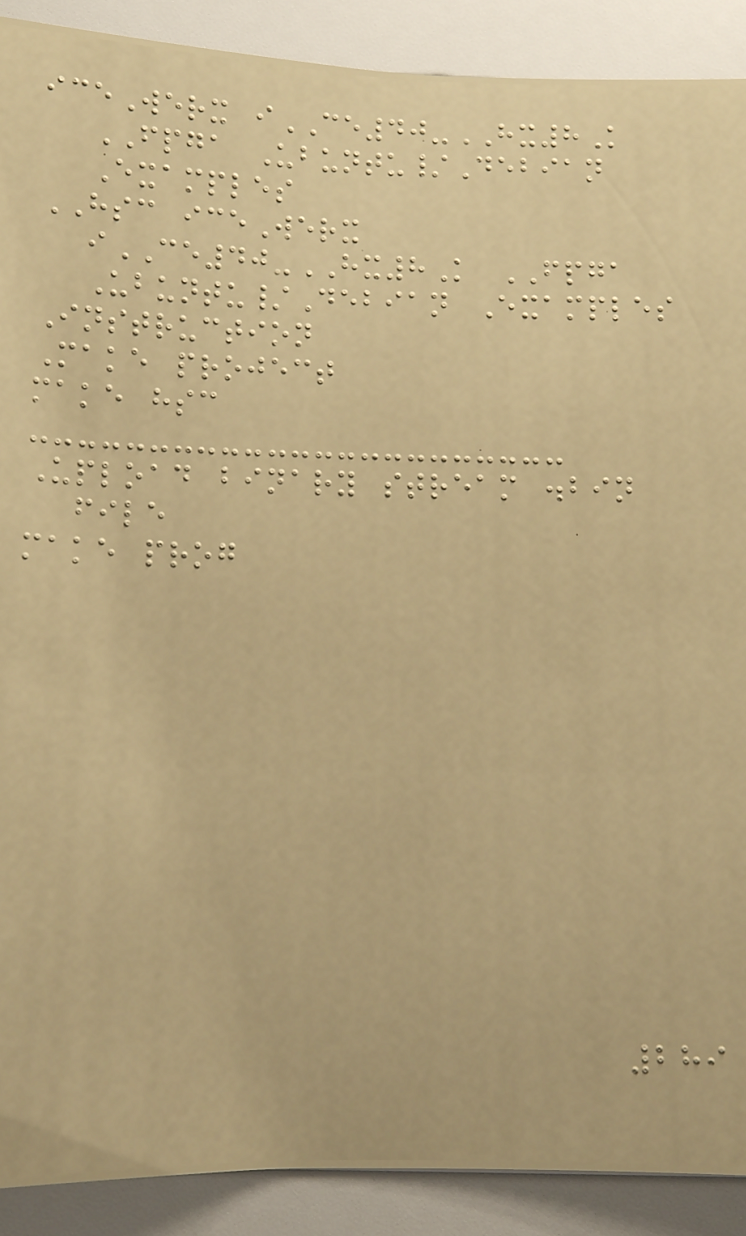iceWerx iCE40-HX8K
FPGA Ubuntu/Debian
Examples
HSC iceWerx
iCE40-HX8K FPGA
Ubuntu/Debian Examples
Instruction
Make project
make hsc
Upload binary stream .bin
file
make prog
289
